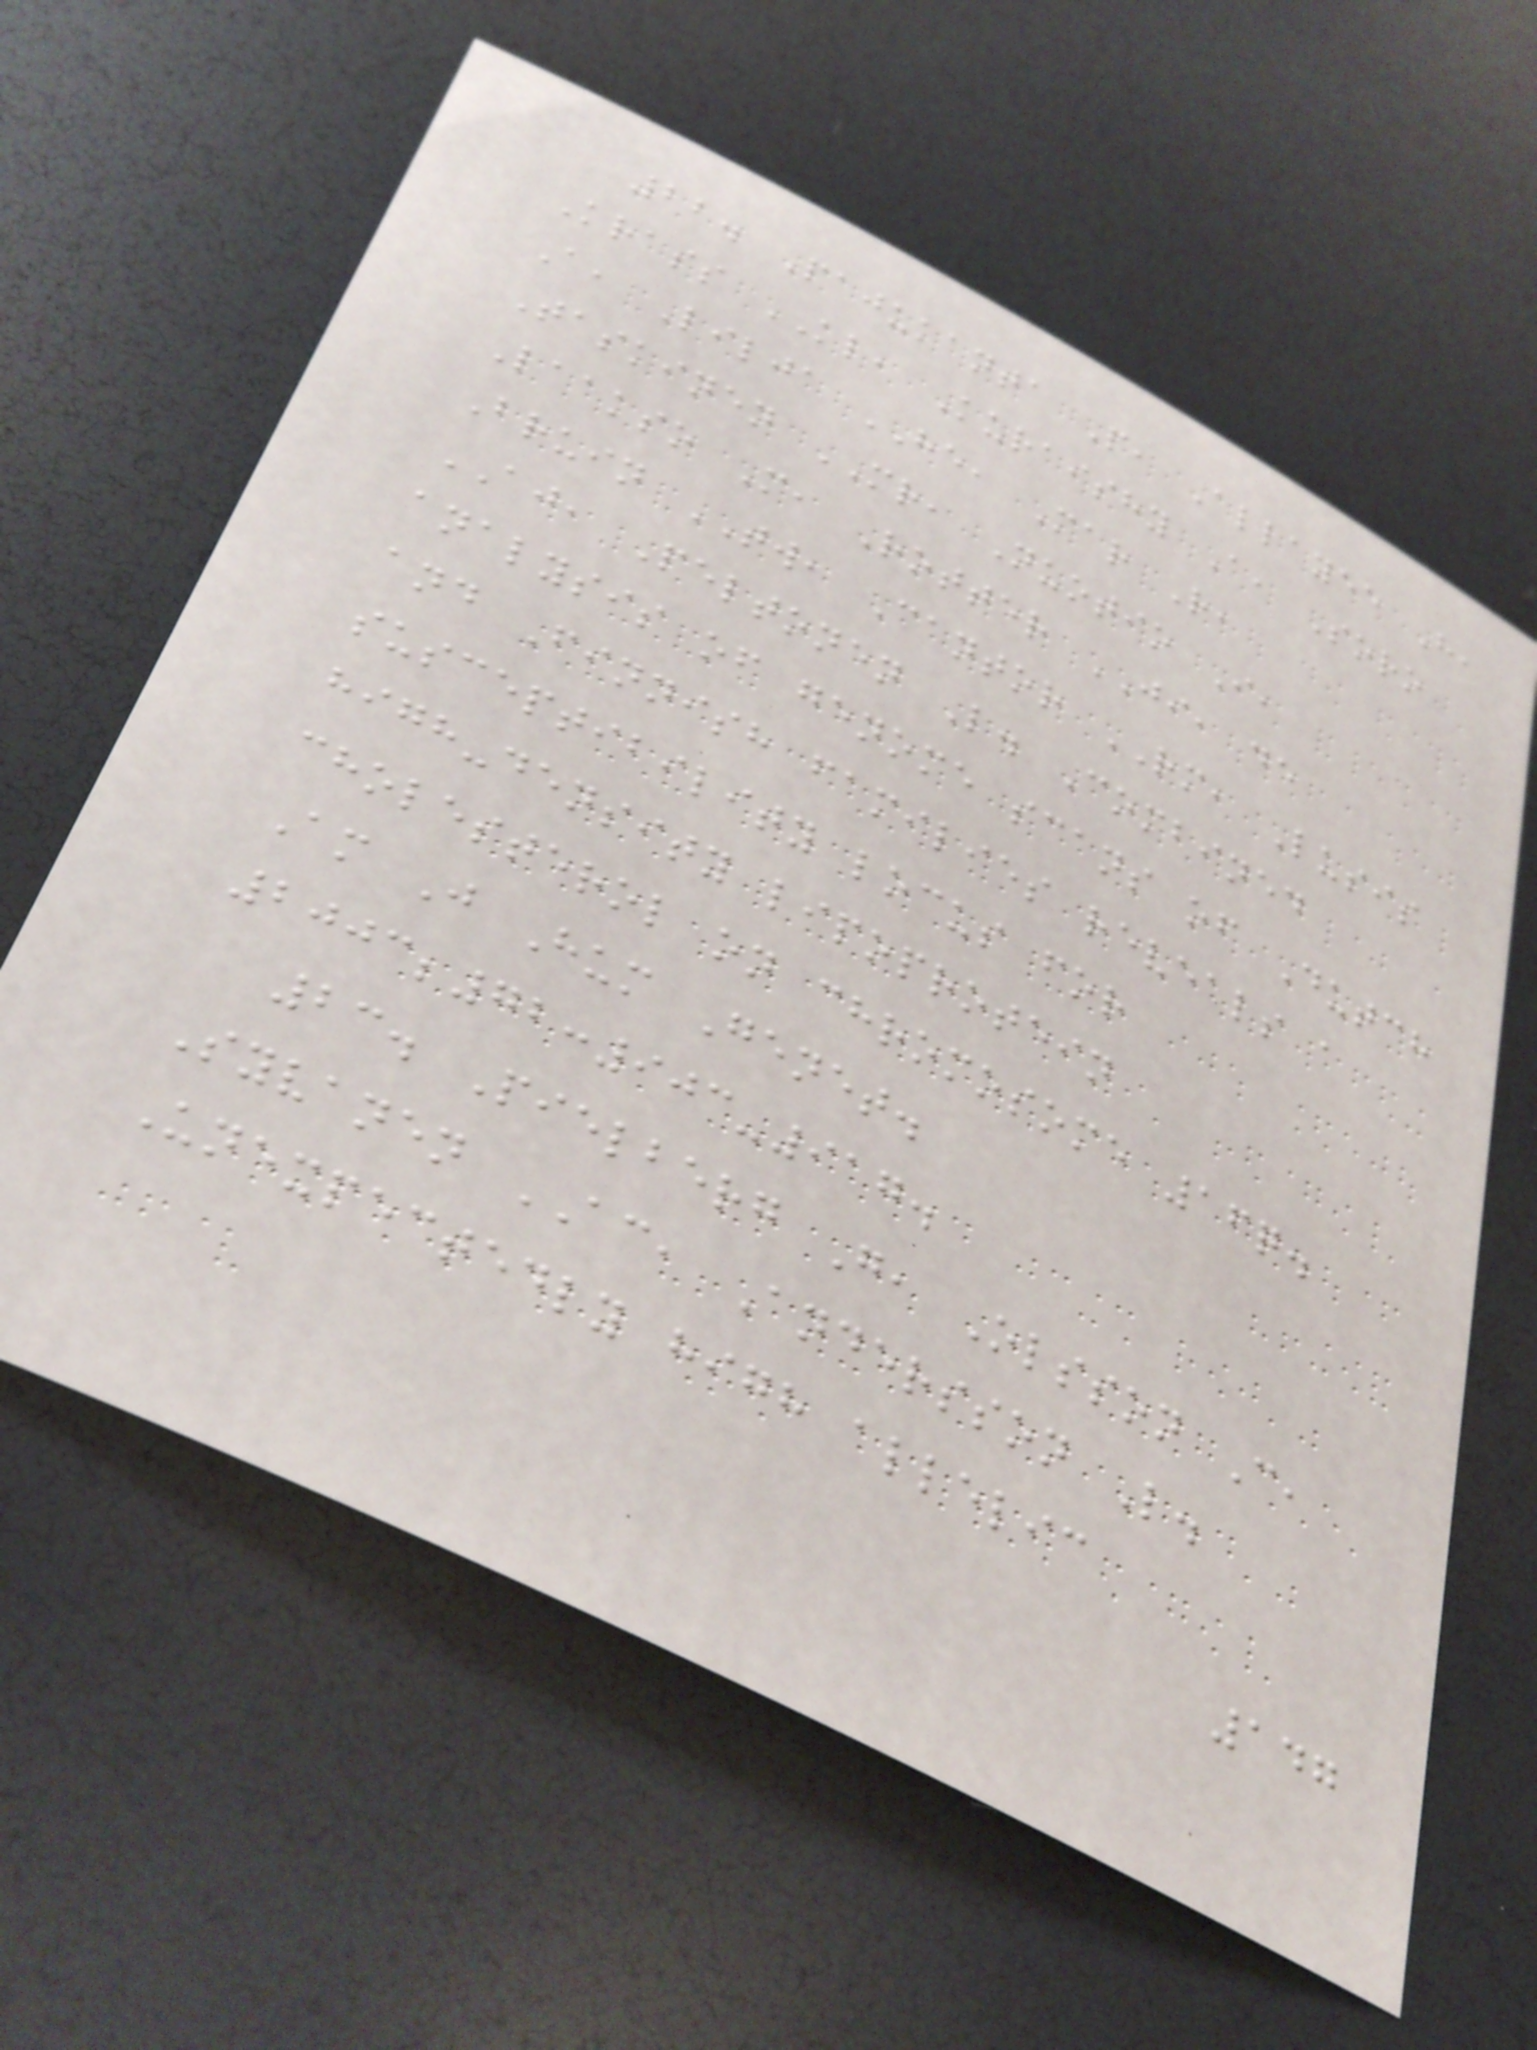22. Pajukanta P, Allayee H,
Krass KL, Kuraishy A, Soro
A, Lilja HE, Mar R,
Taskinen MR, Nuotio I,
Laakso M, Rotter JI, de
Bruin TW, Cantor RM, Lusis
AJ, Peltonen L. Combined
analysis of genome scans of Dutch
and Finnish families reveals a
susceptibility locus for
high-density lipoprotein
cholesterol on chromosome 16q.
Am J Hum Genet.
2003;72:903-917.
23. Pielberg G, Olsson C,
Syvanen AC, Andersson L.
Unexpectedly high allelic
147
